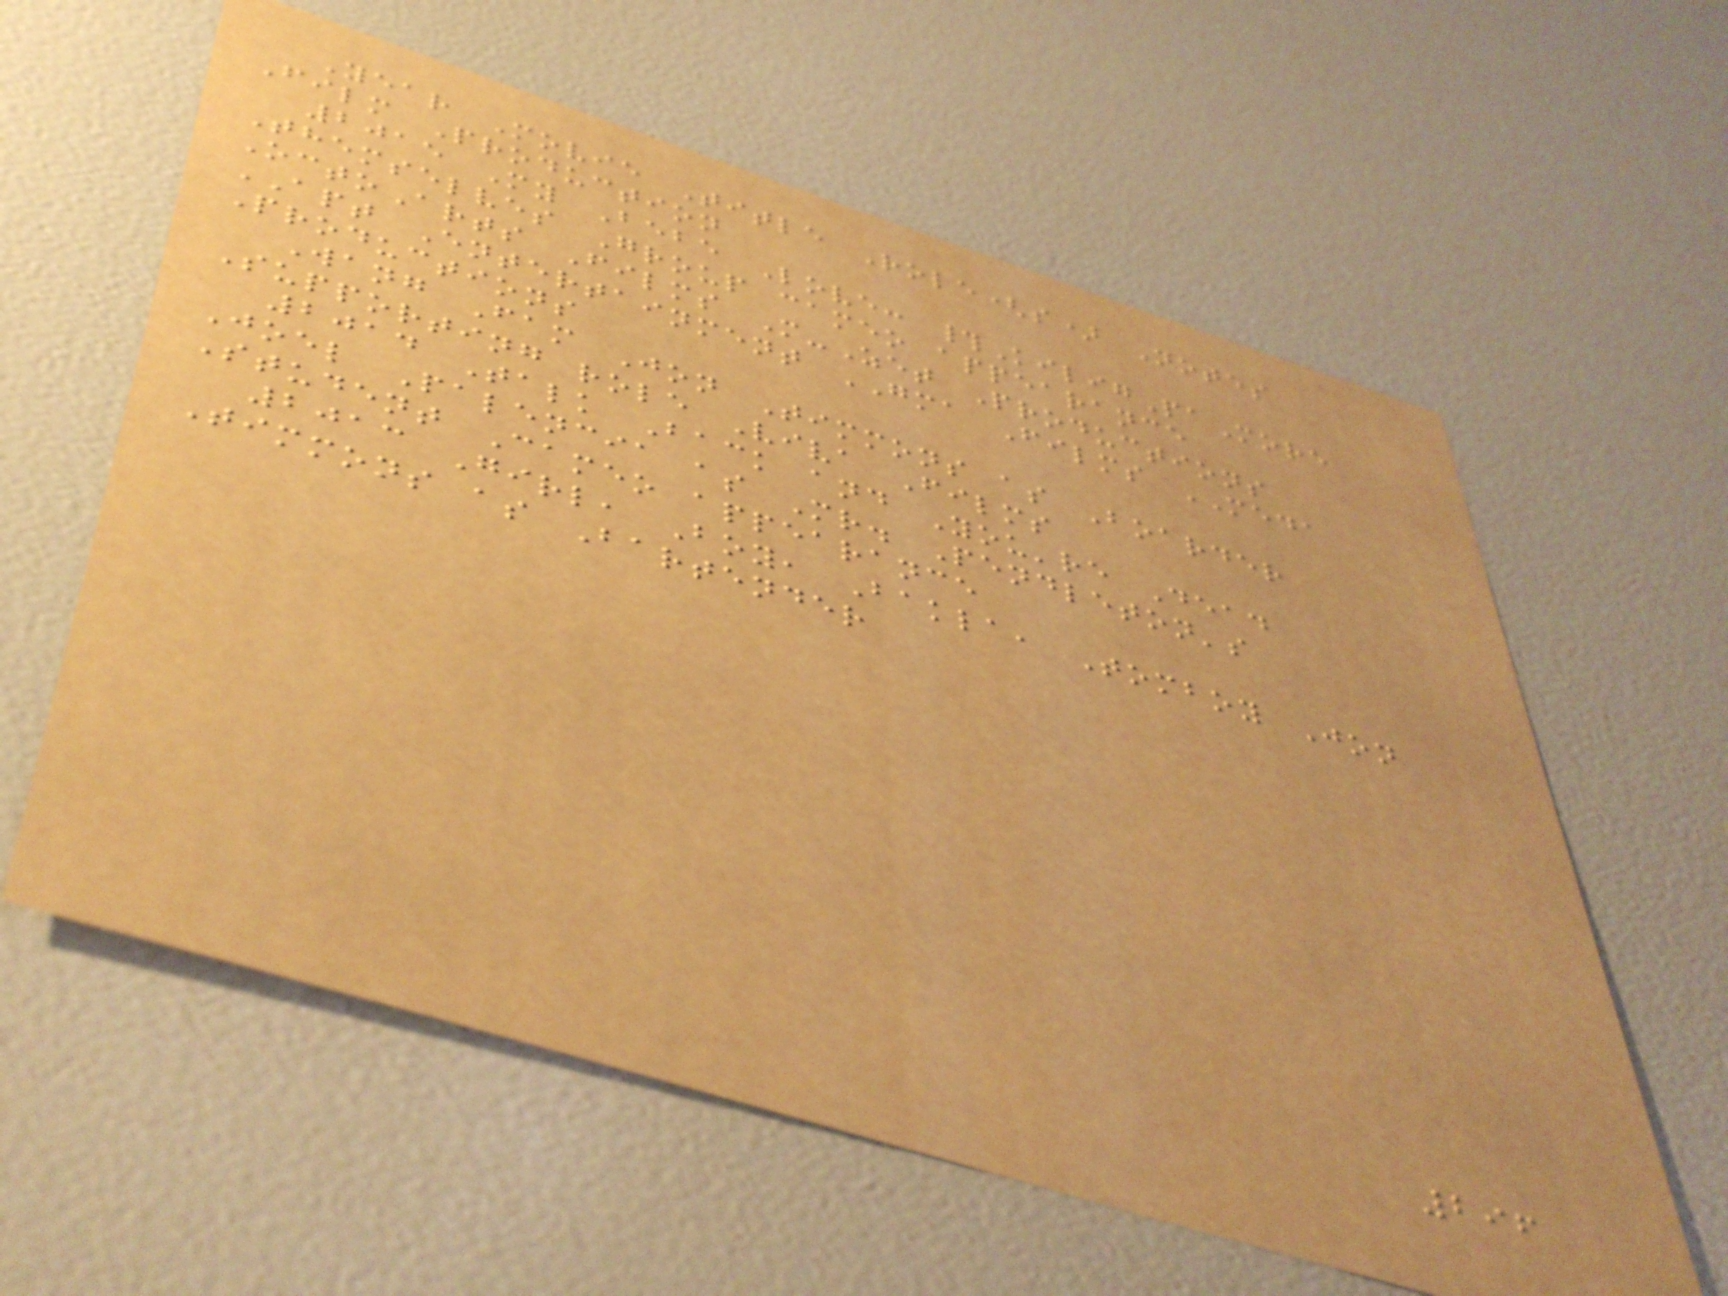Year Movie Title Role(s) Notes
Film Production
2015 My Bebe Love: #KiligPaMore
Themselves Group cameo appearance
OctoArts Films M-Zet Productions
APT Entertainment GMA Films MEDA
Productions
Wang Fam Jon Timmons as Boarder
Supporting role Viva Films
2014 Talk Back and You're Dead
Joel Palencia as Mr. Pendleton's
Student Cameo appearance
2013 Girl, Boy, Bakla, Tomboy Jon
Timmons as Bartender
296
